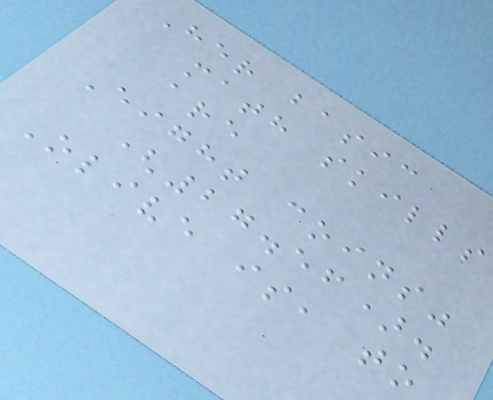Her basic
math skills
are
Eight coins"
(27.56).
Olive is, to
